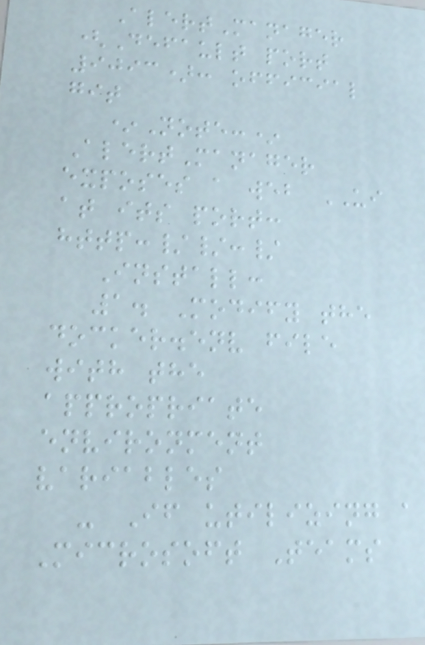AlertManager
(Default port
9093): official
git
*Note:*
AlertManager
exposes a web UI
at its port:
http://:/
Install:
1. Modify the
docker.env file
with the
appropriate
environment
variables
- If utilizing a
Microsoft Teams
